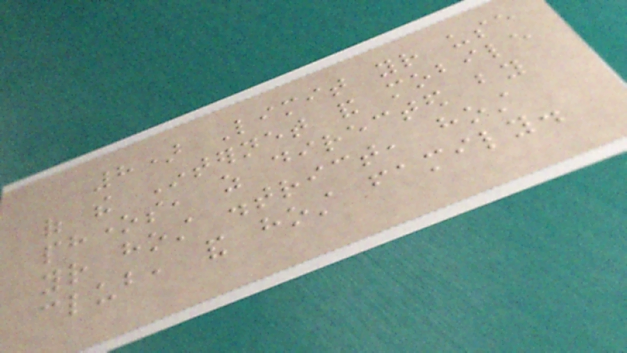8) Limit your use
of the Internet and mobile
phones, as directed by
your host district, host
club, and host family.
